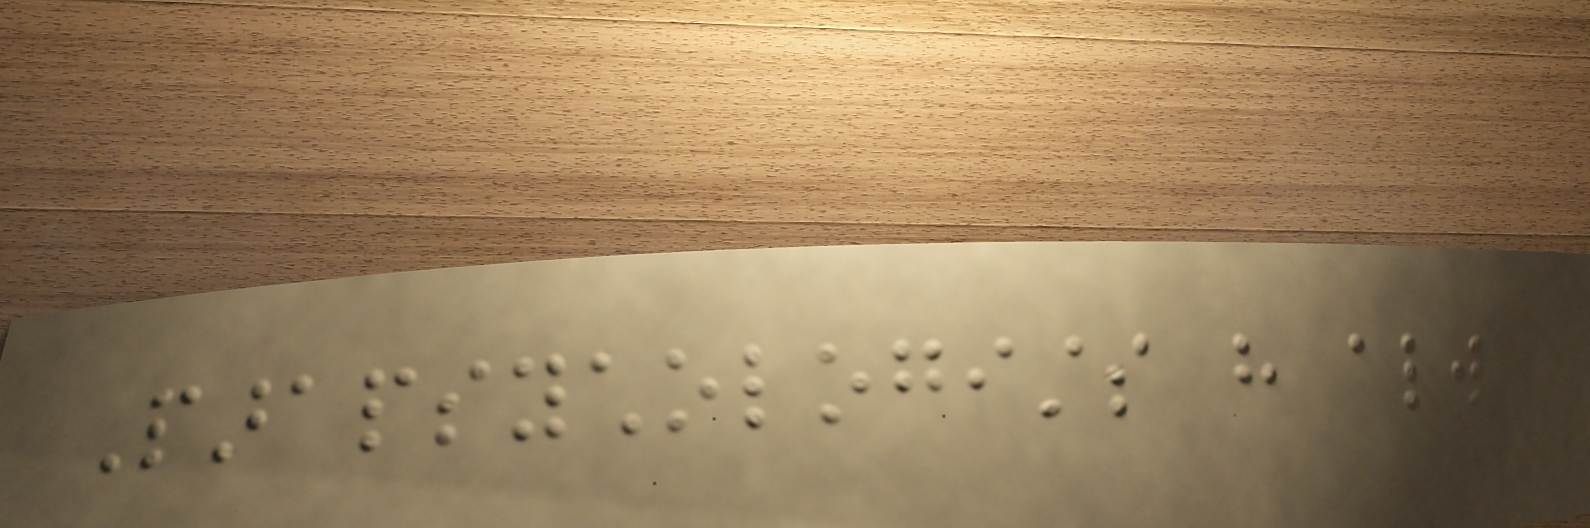Parapsychologists have always
